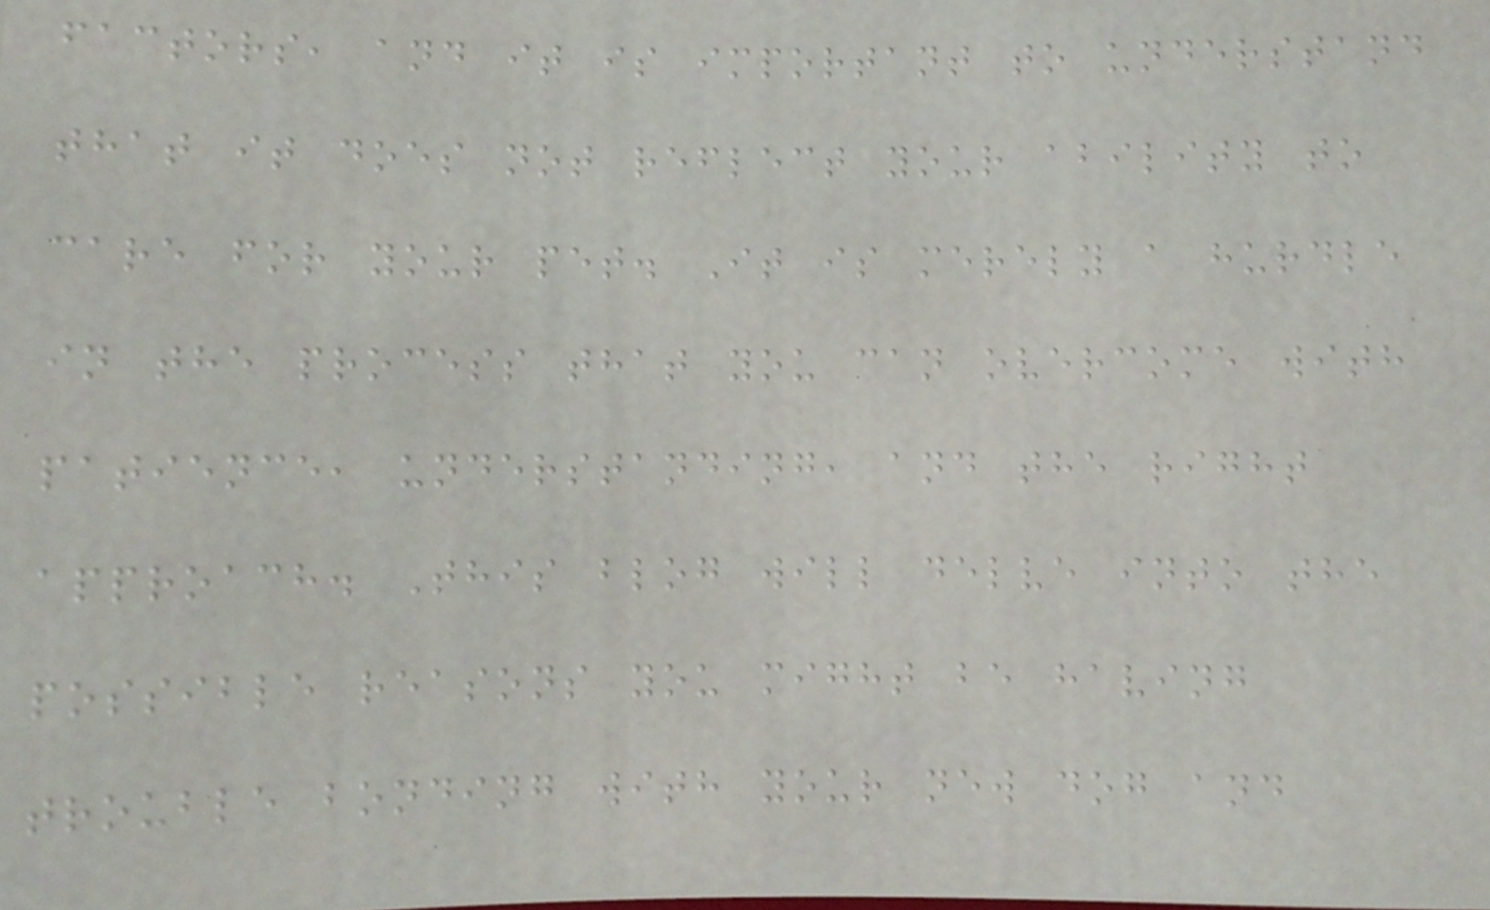factors, and it is important to understand
that it does not reflect your ability to
care for your pet. It is merely a hurdle
in the process that you can overcome with
patience, understanding, and the right
approach. This blog will delve into the
possible reasons you might be having
trouble bonding with your new dog and
